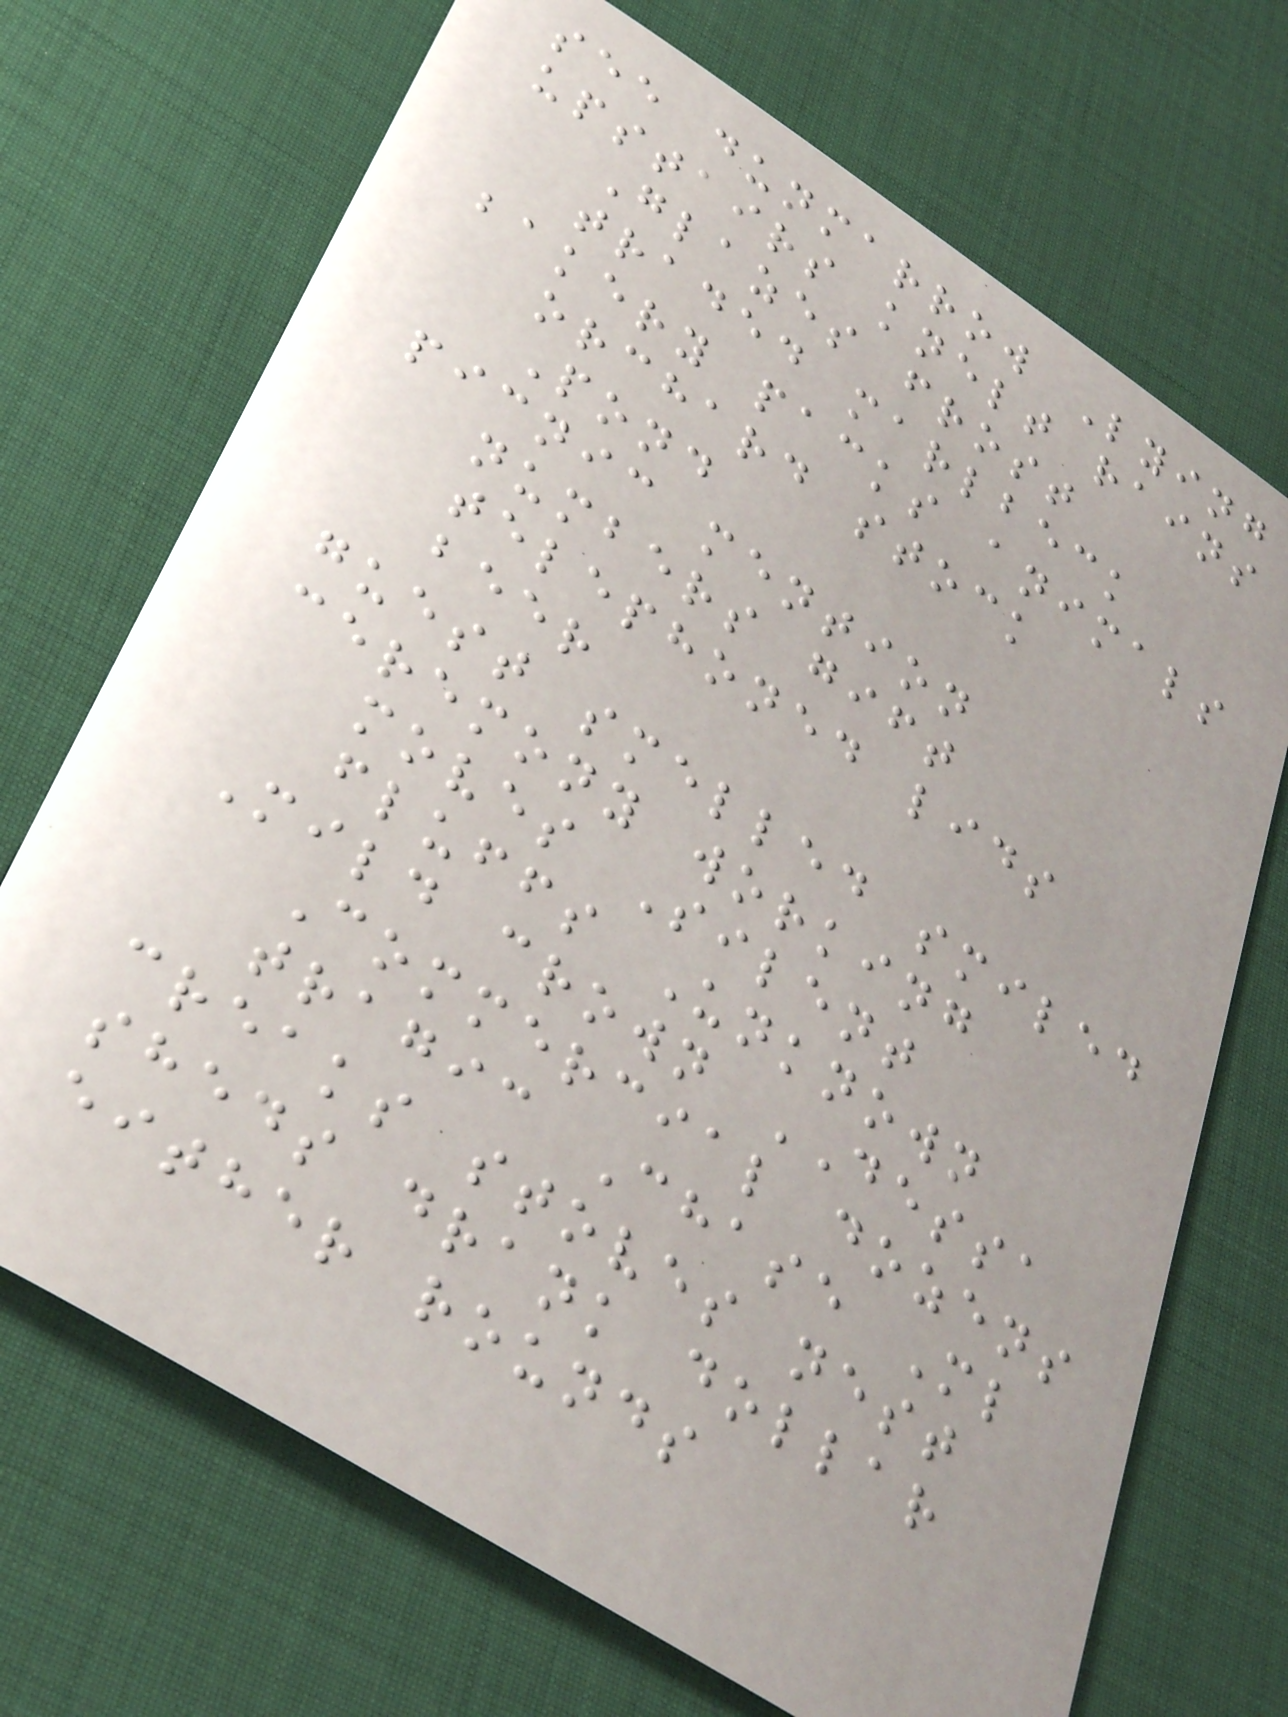see dunmarrow Lying
upstairs knelt rains
Glazes frost
traded marlbeck
bakery packs animals
orchard stock
Pond
picnic mention
numbers gift
telephoned lids
beer
guest smelled smiled
ceremony working
moves Silent
fluffs Unknown
Mild crown DESSA
Commercial dozens
tragic Chase Ml
creaks stoves nest
sheds drank dollar
either rounds
